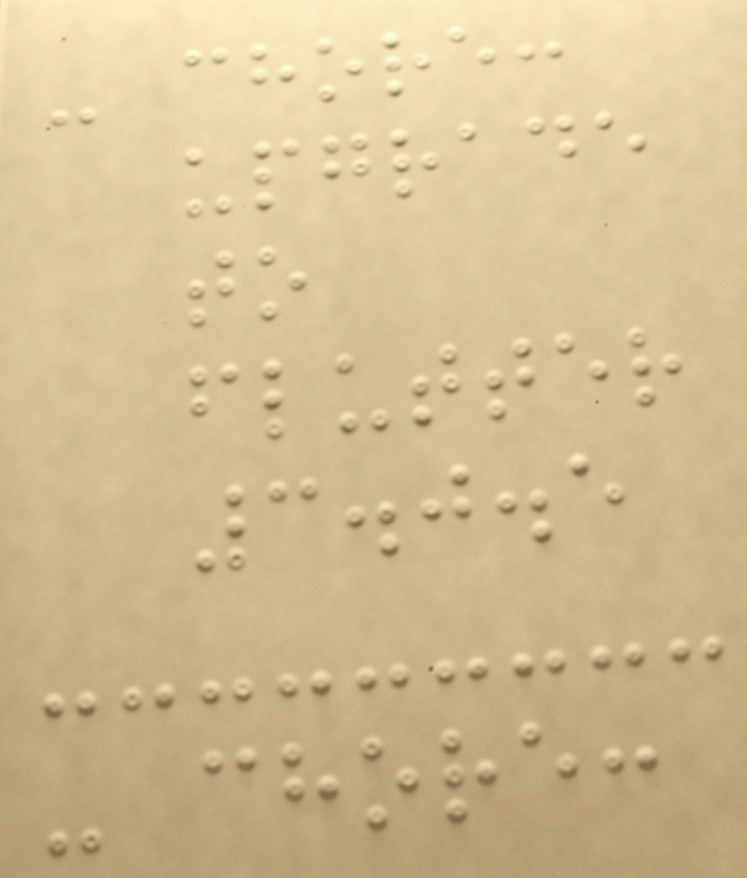- chore:
upgrade
to
flutter
3.0.5
- chore:
